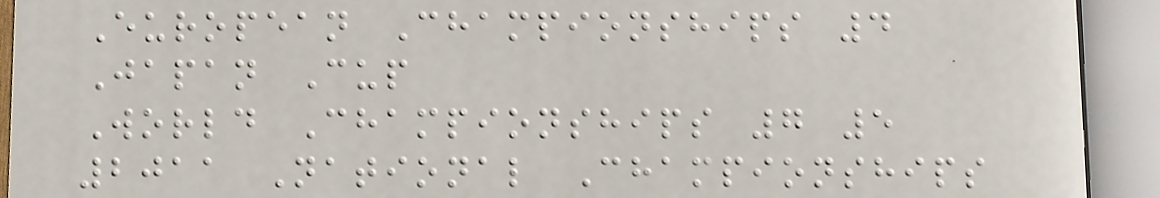European Championships 4
Japan Cup
World Championships 7 5
2011 National Championships
